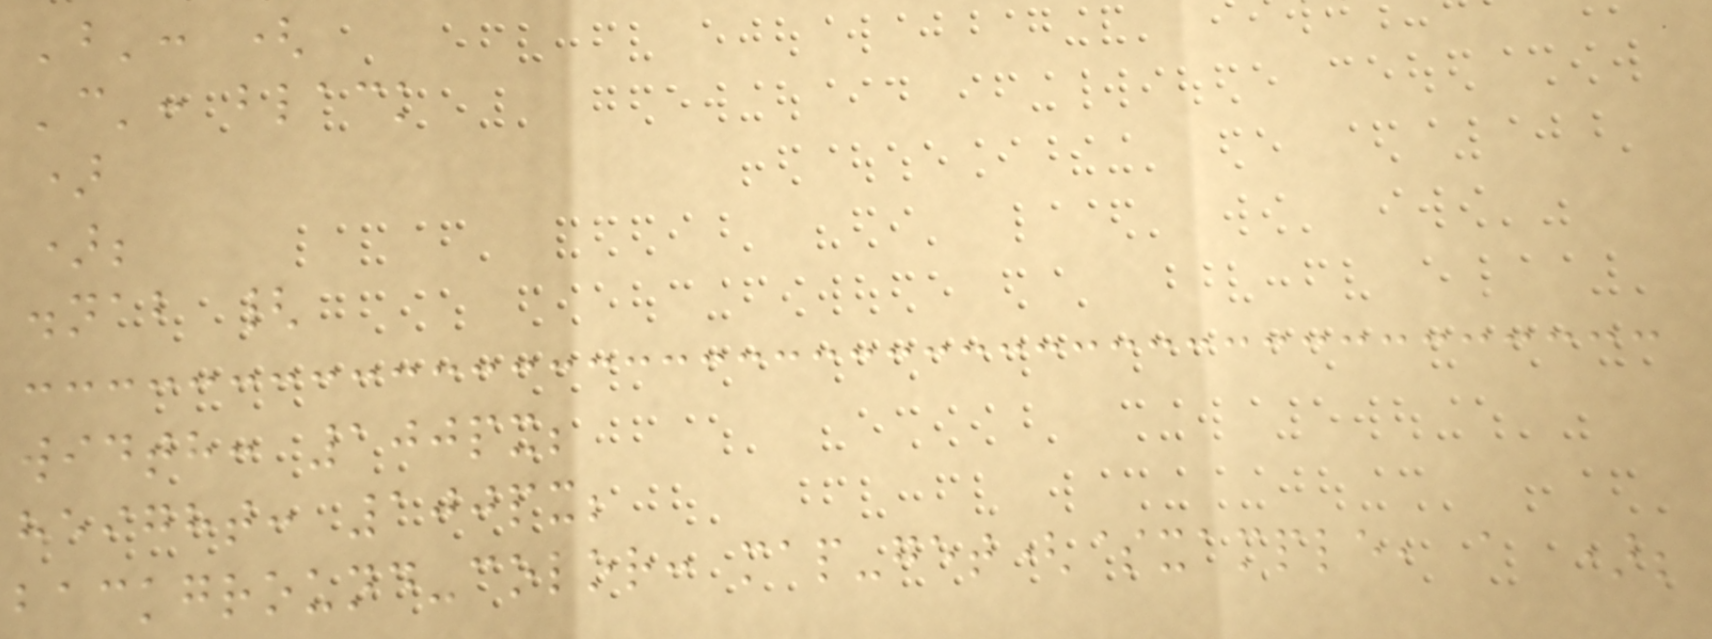'b': (
'c': black
)
);
.nab {
width: 100px;
height: 100px;
background-color: map-get($xample, a );
